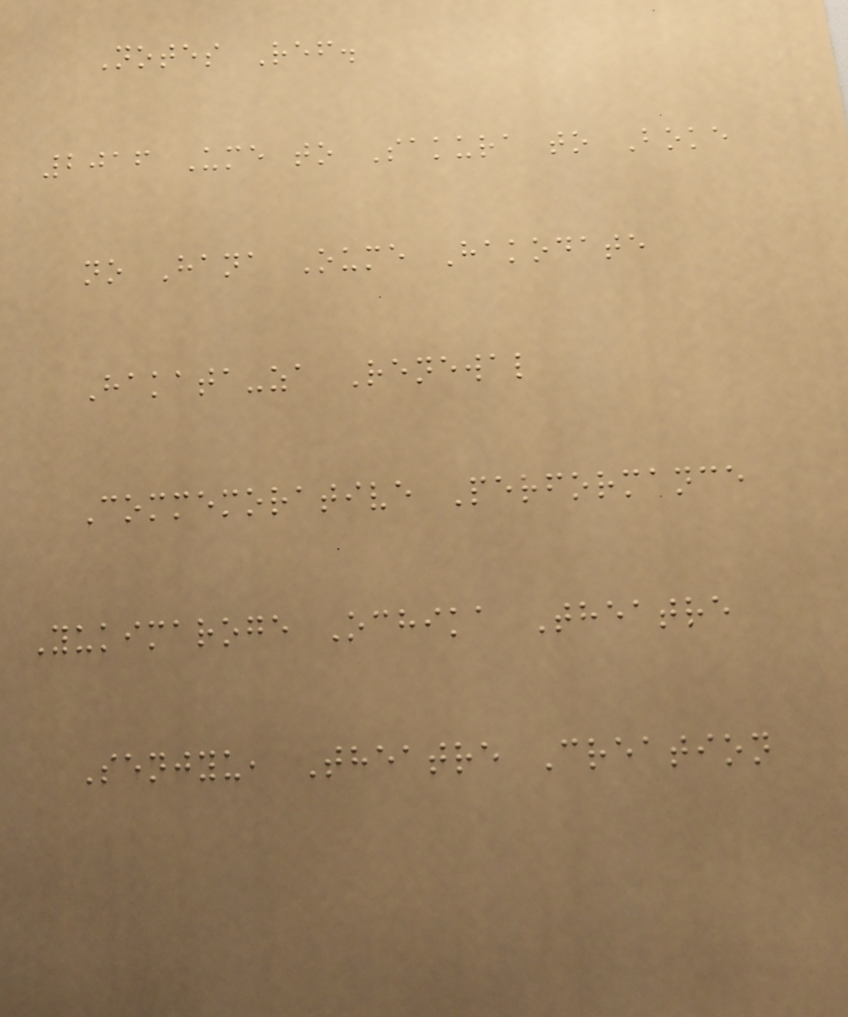Notes Ref.
2016 Ume to Sakura to Boke
no Hana Oume Hakodate
Hakata-za Renewal
Commemorative Performance
Yukimaroge Ochika Theatre
Senjyu, Theatre Creation
